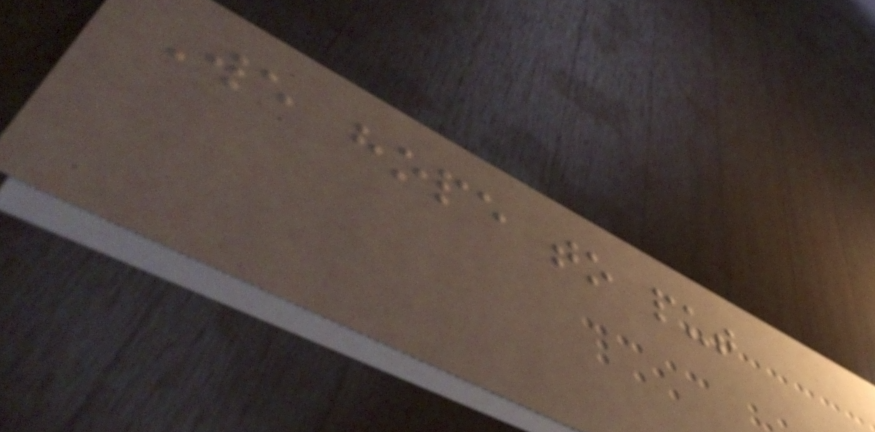We hope to put
